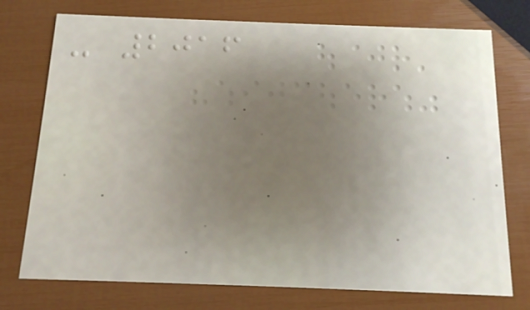- 2016
